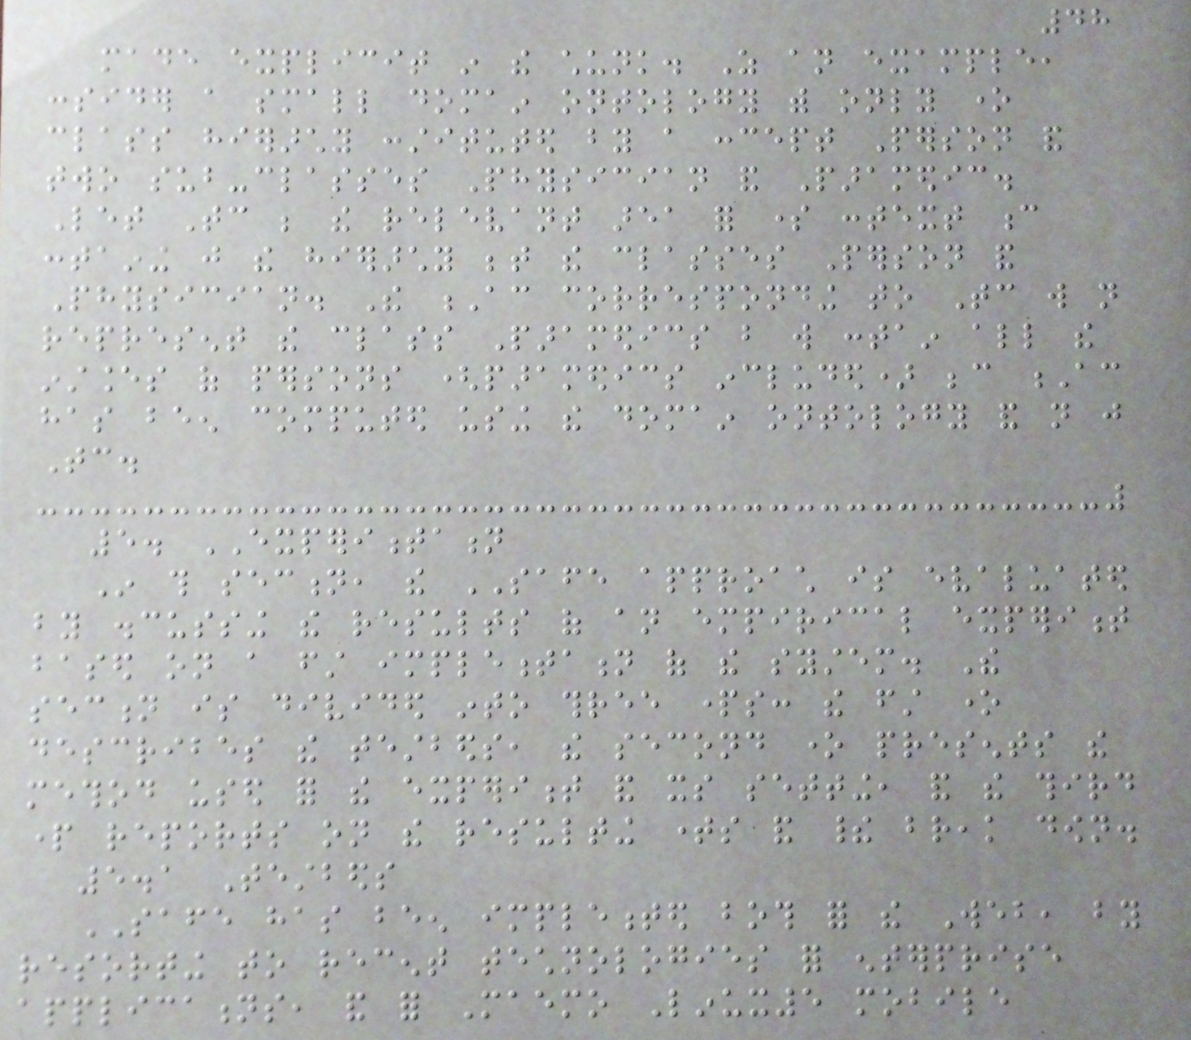48
made explicit in the chunk. As an example,
consider a small domain ontology with only one
class hierarchy constituted by a concept Person and
two sub-classes Physician and Paramedic.
Let Tc be the relevant area for some context c
containing just the hierarchy between the classes Person and
Physician. The Ac corresponding to Tc will not
represent the class Paramedics but will contain all the
instances of persons (paramedics included) because Ac
has been computed using the domain ontology and not just
Tc.
5. EXPERIMENTATION
In this section, the SAFE approach is evaluated
by discussing the results of an empirical experiment
based on a first implementation of the system. The
section is divided into three parts: the first one
describes the testbeds, the second one presents the
method used for the experiment and its setting, and the third
part reports on the resulting times and their break down.
5.1 Testbeds
SAFE has been implemented both for the Web, by
resorting to recent technologies for enterprise
applications, and for Maemo Linux5 mobile
